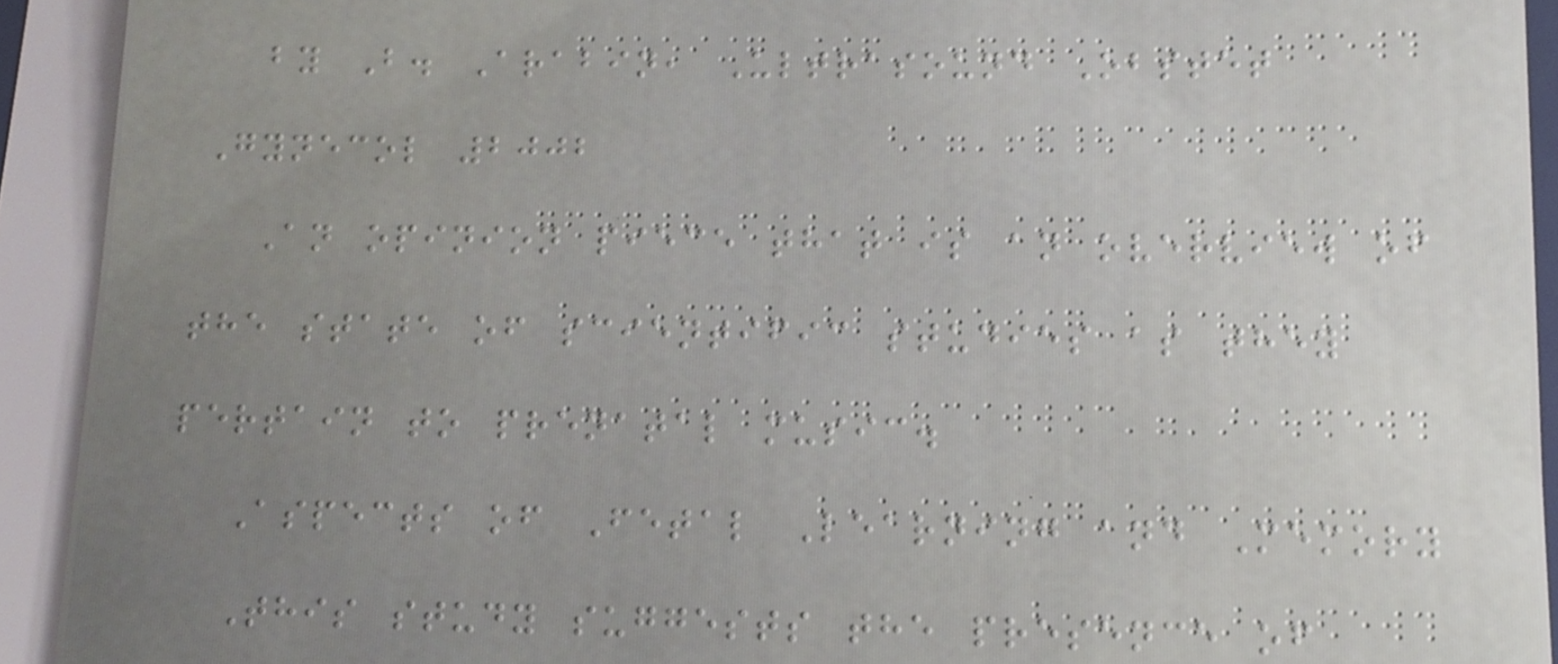by B. Arabin, Ultrasound Obstet
Gynecol 2002
An opinion piece that is an overview of
the state of scientific studies as they
pertain to prenatal music.
Aspects of Fetal Learning and Memory
This study suggests the presence of
